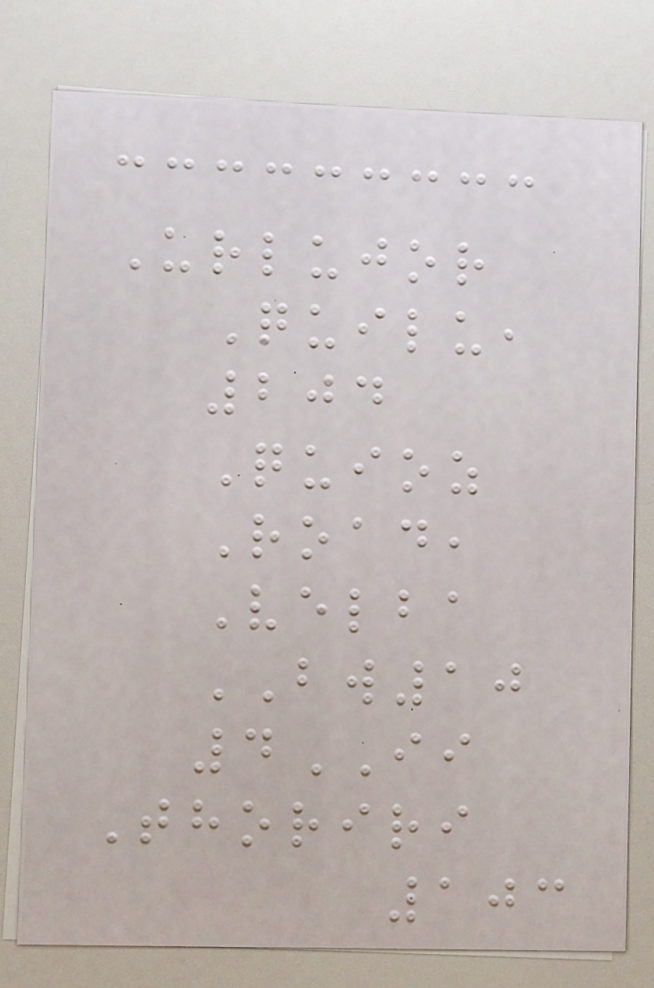Urlujor
Quilu,
204
Quioz
Road,
Velba
BW10
4II
Thoriri
103
